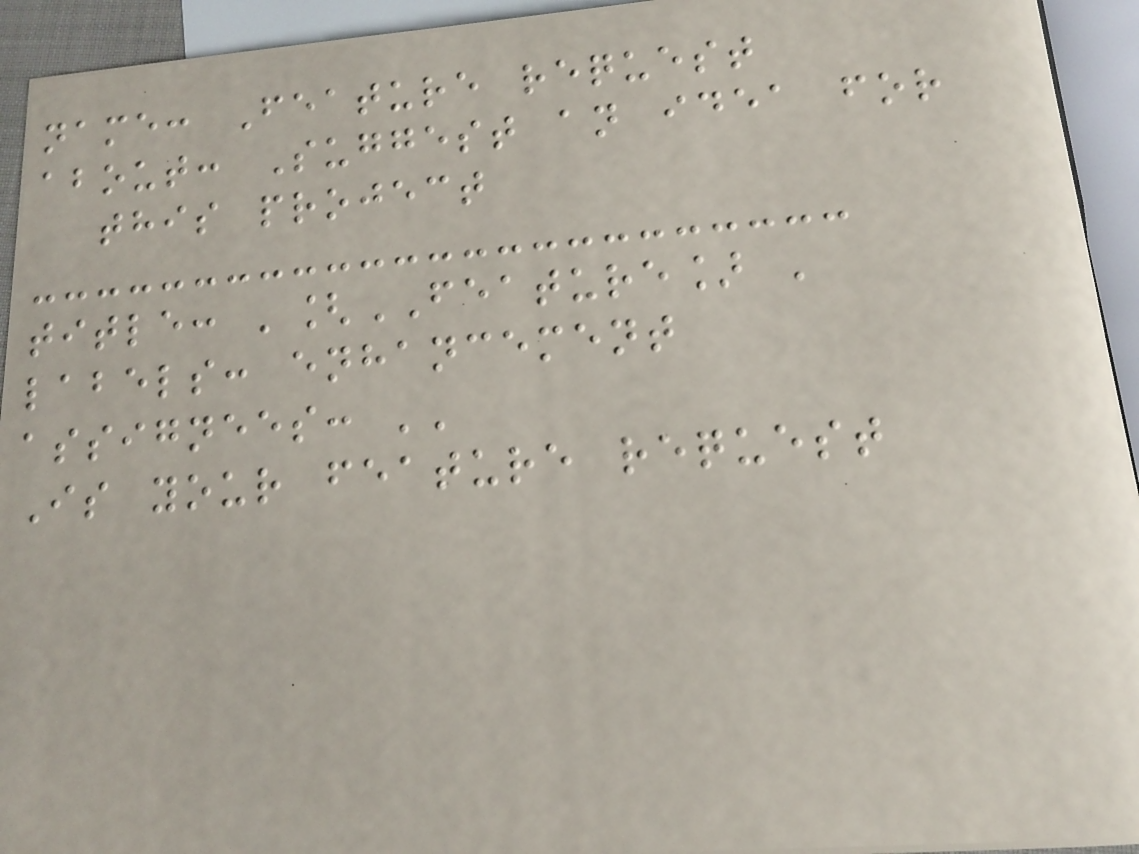name: Feature request
about: Suggest an idea for
this project
title: '[FEATURE] '
labels: enhancement
assignees: ''
Is your feature request
